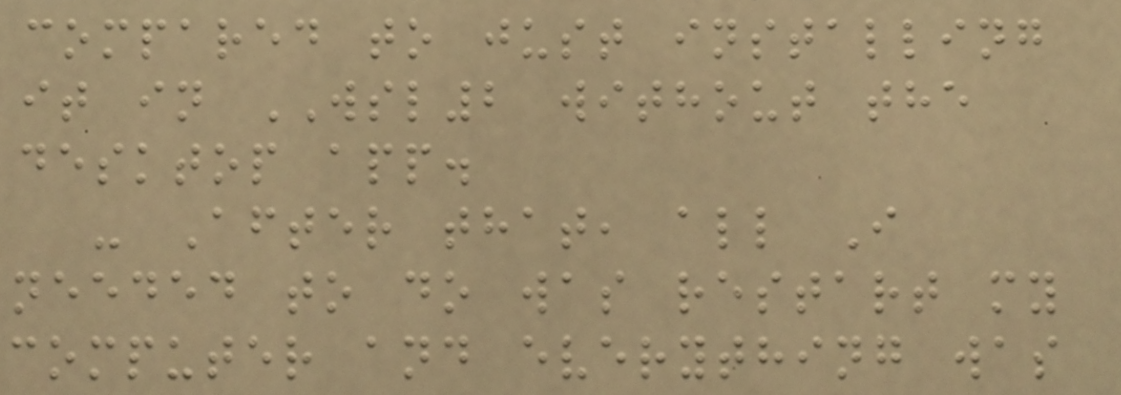compared to just installing
it in WSL2 without the
desktop app.
- After that, all I
needed to do was restart my
computer and everything was
